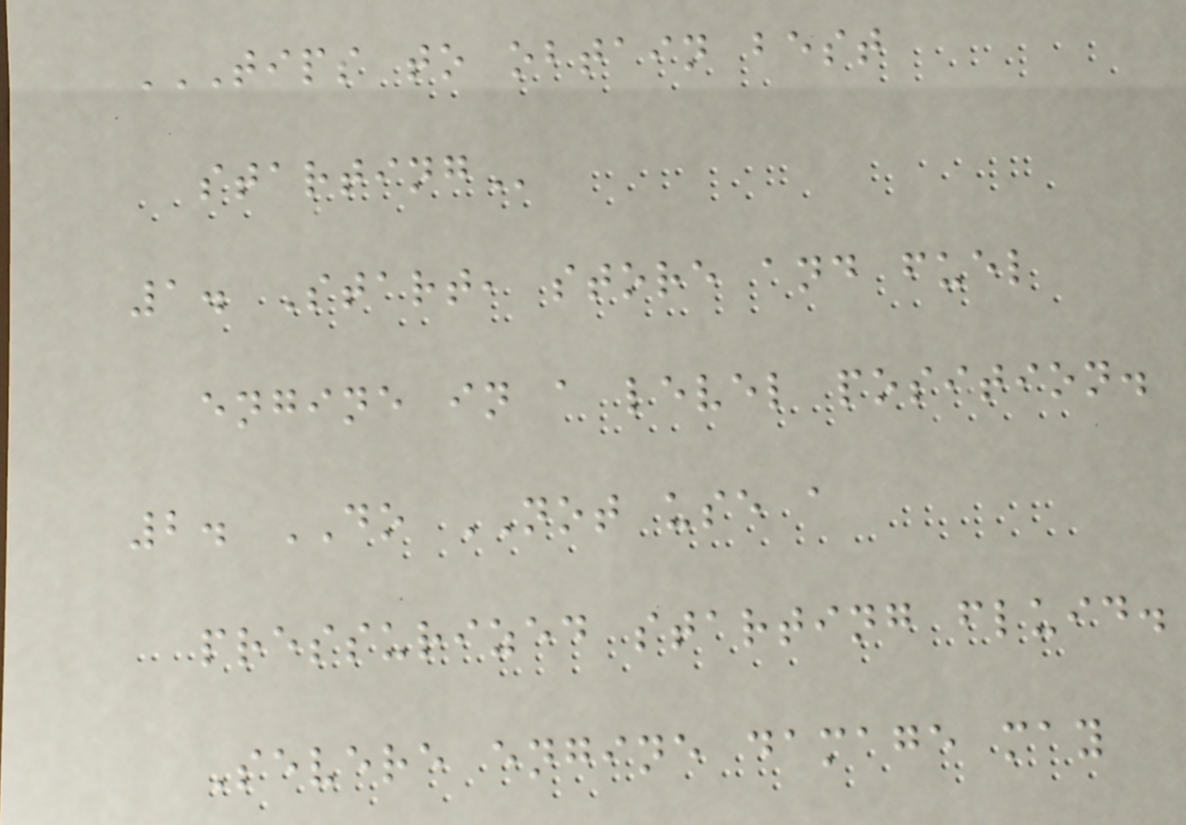TIPS TO OBTAIN BEST
STARTING
1. Start, store and fuel
engine in a level position.
2. DO NOT use a
pressurized starting fluid.
Severe engine damage may
